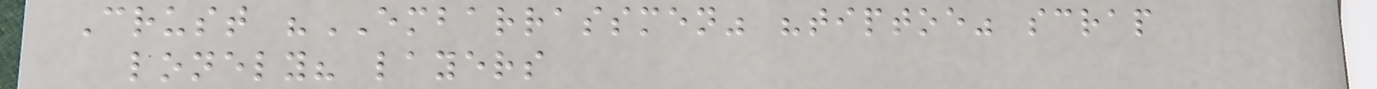Crust "EMBARRASSMEN" "tiptoe" scrap
lonely? layers
